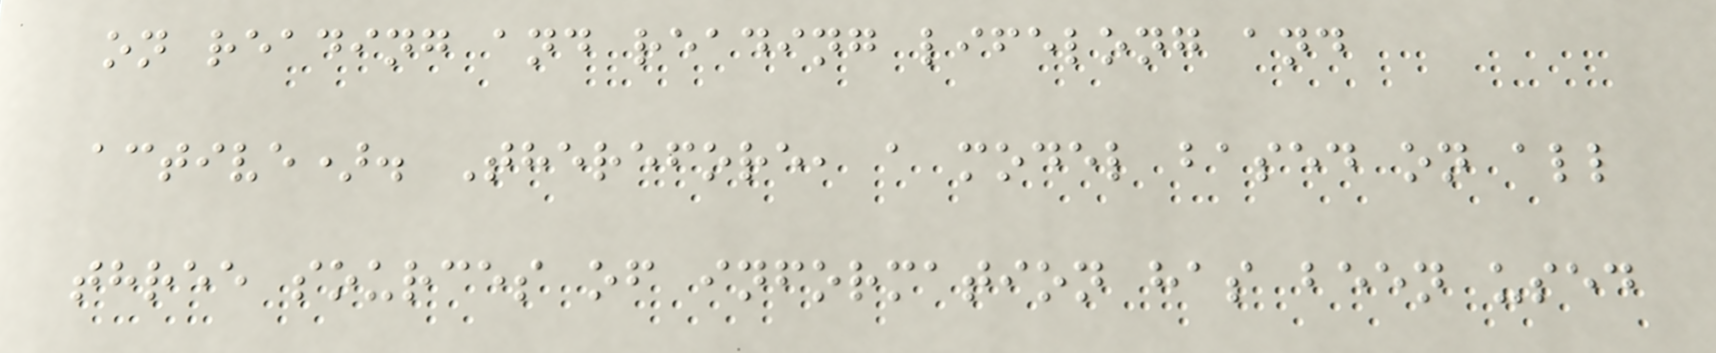on reading and reading lifelong and
active). Therefore, a model based on all
three sources of information has been used
